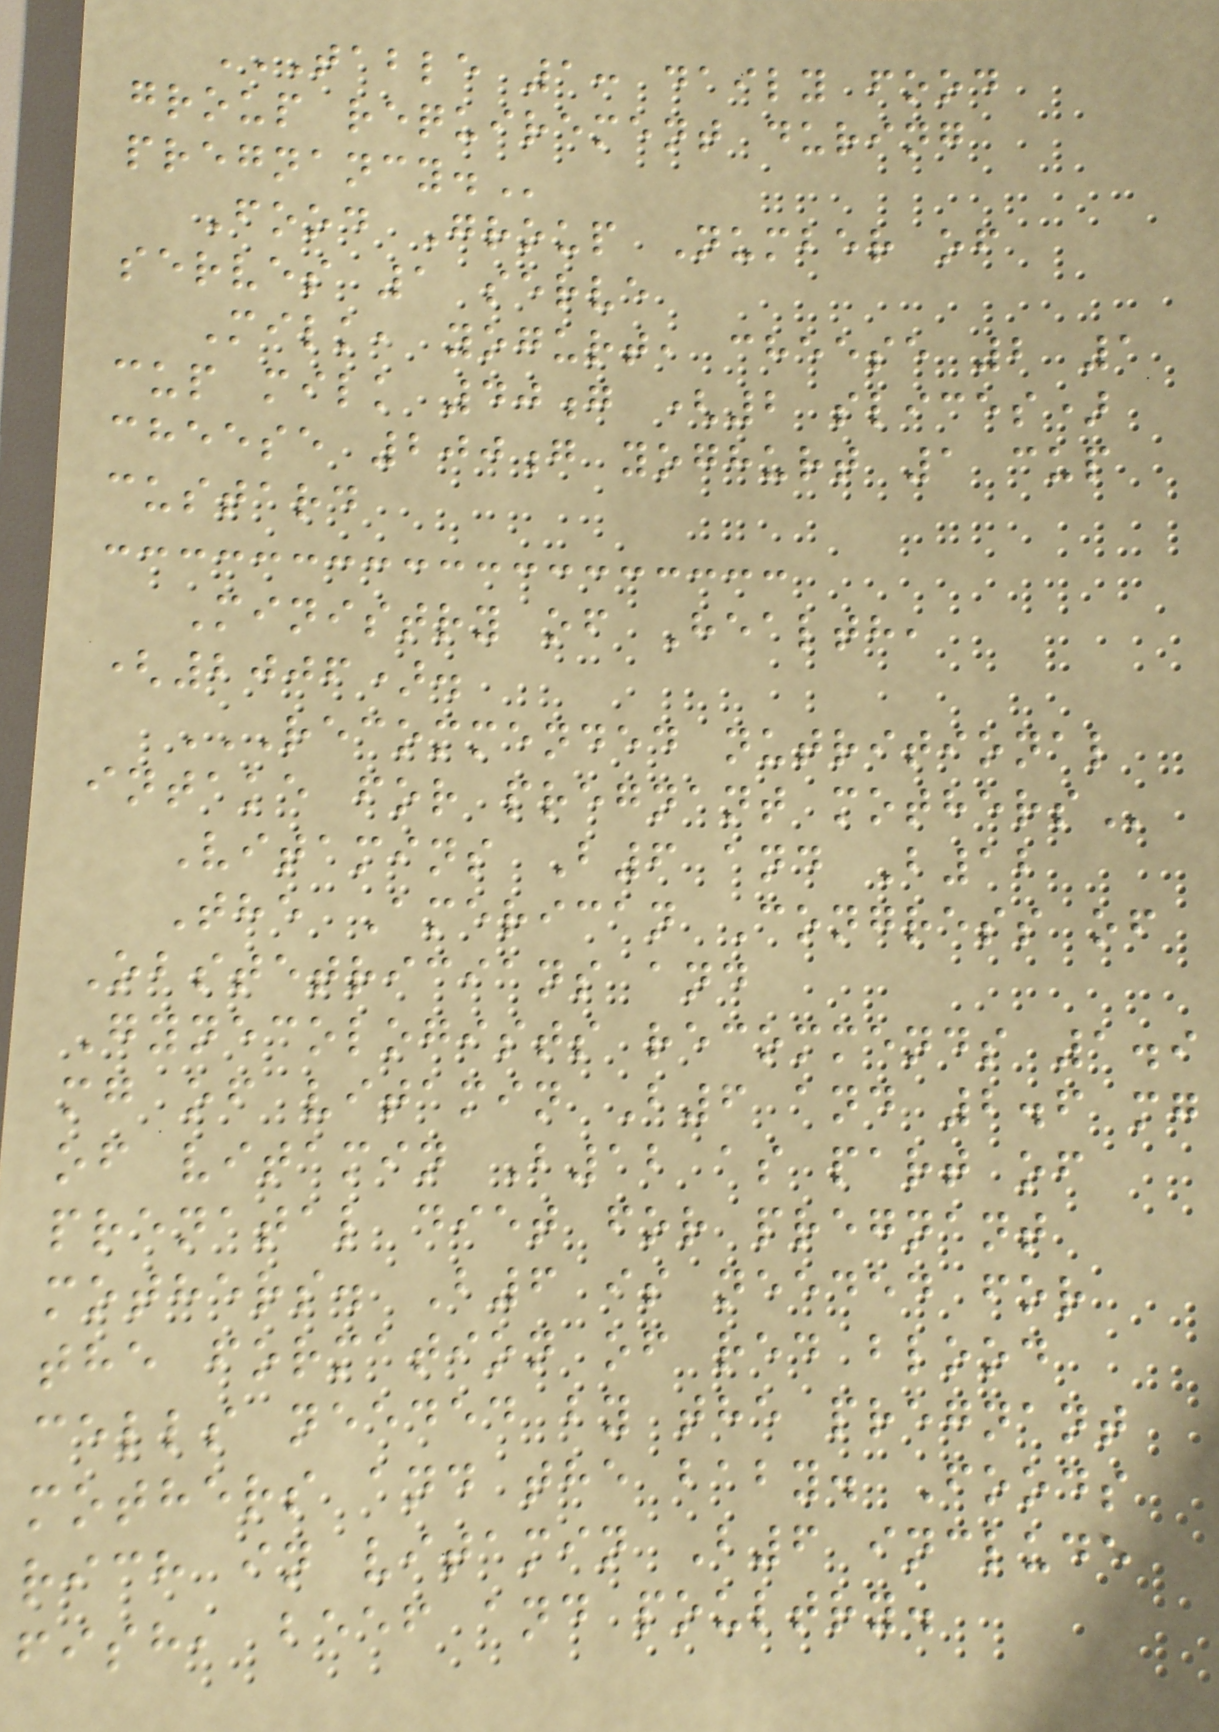TABLE 1: DAILY FOOD
GROUP REQUIREMENT DURING
PREGNANCY.
Food Group Number of
serves 1 serve
Milk, yogurt, cheese 2 1
cup milk 40g (2 slices)
cheese 200g yoghurt 1 cup
custard
Ministry of Health,
(2006).
RECOMMENDED NUTRITIONAL
INTAKE FOR PREGNANT MOTHERS
Vitamins B6 and B12
The American Congress of
Obstetricians and
Gynecologists recommends 1.9
mg of vitamin B6 and 2.6 mg
of vitamin B12 as part of
prenatal diet for pregnant
mothers. B6 is needed for
the formation of red blood
cells needed by the pregnant
mothers and the baby. Foods
rich in vitamin B6 include
fish, beef and poultry.
